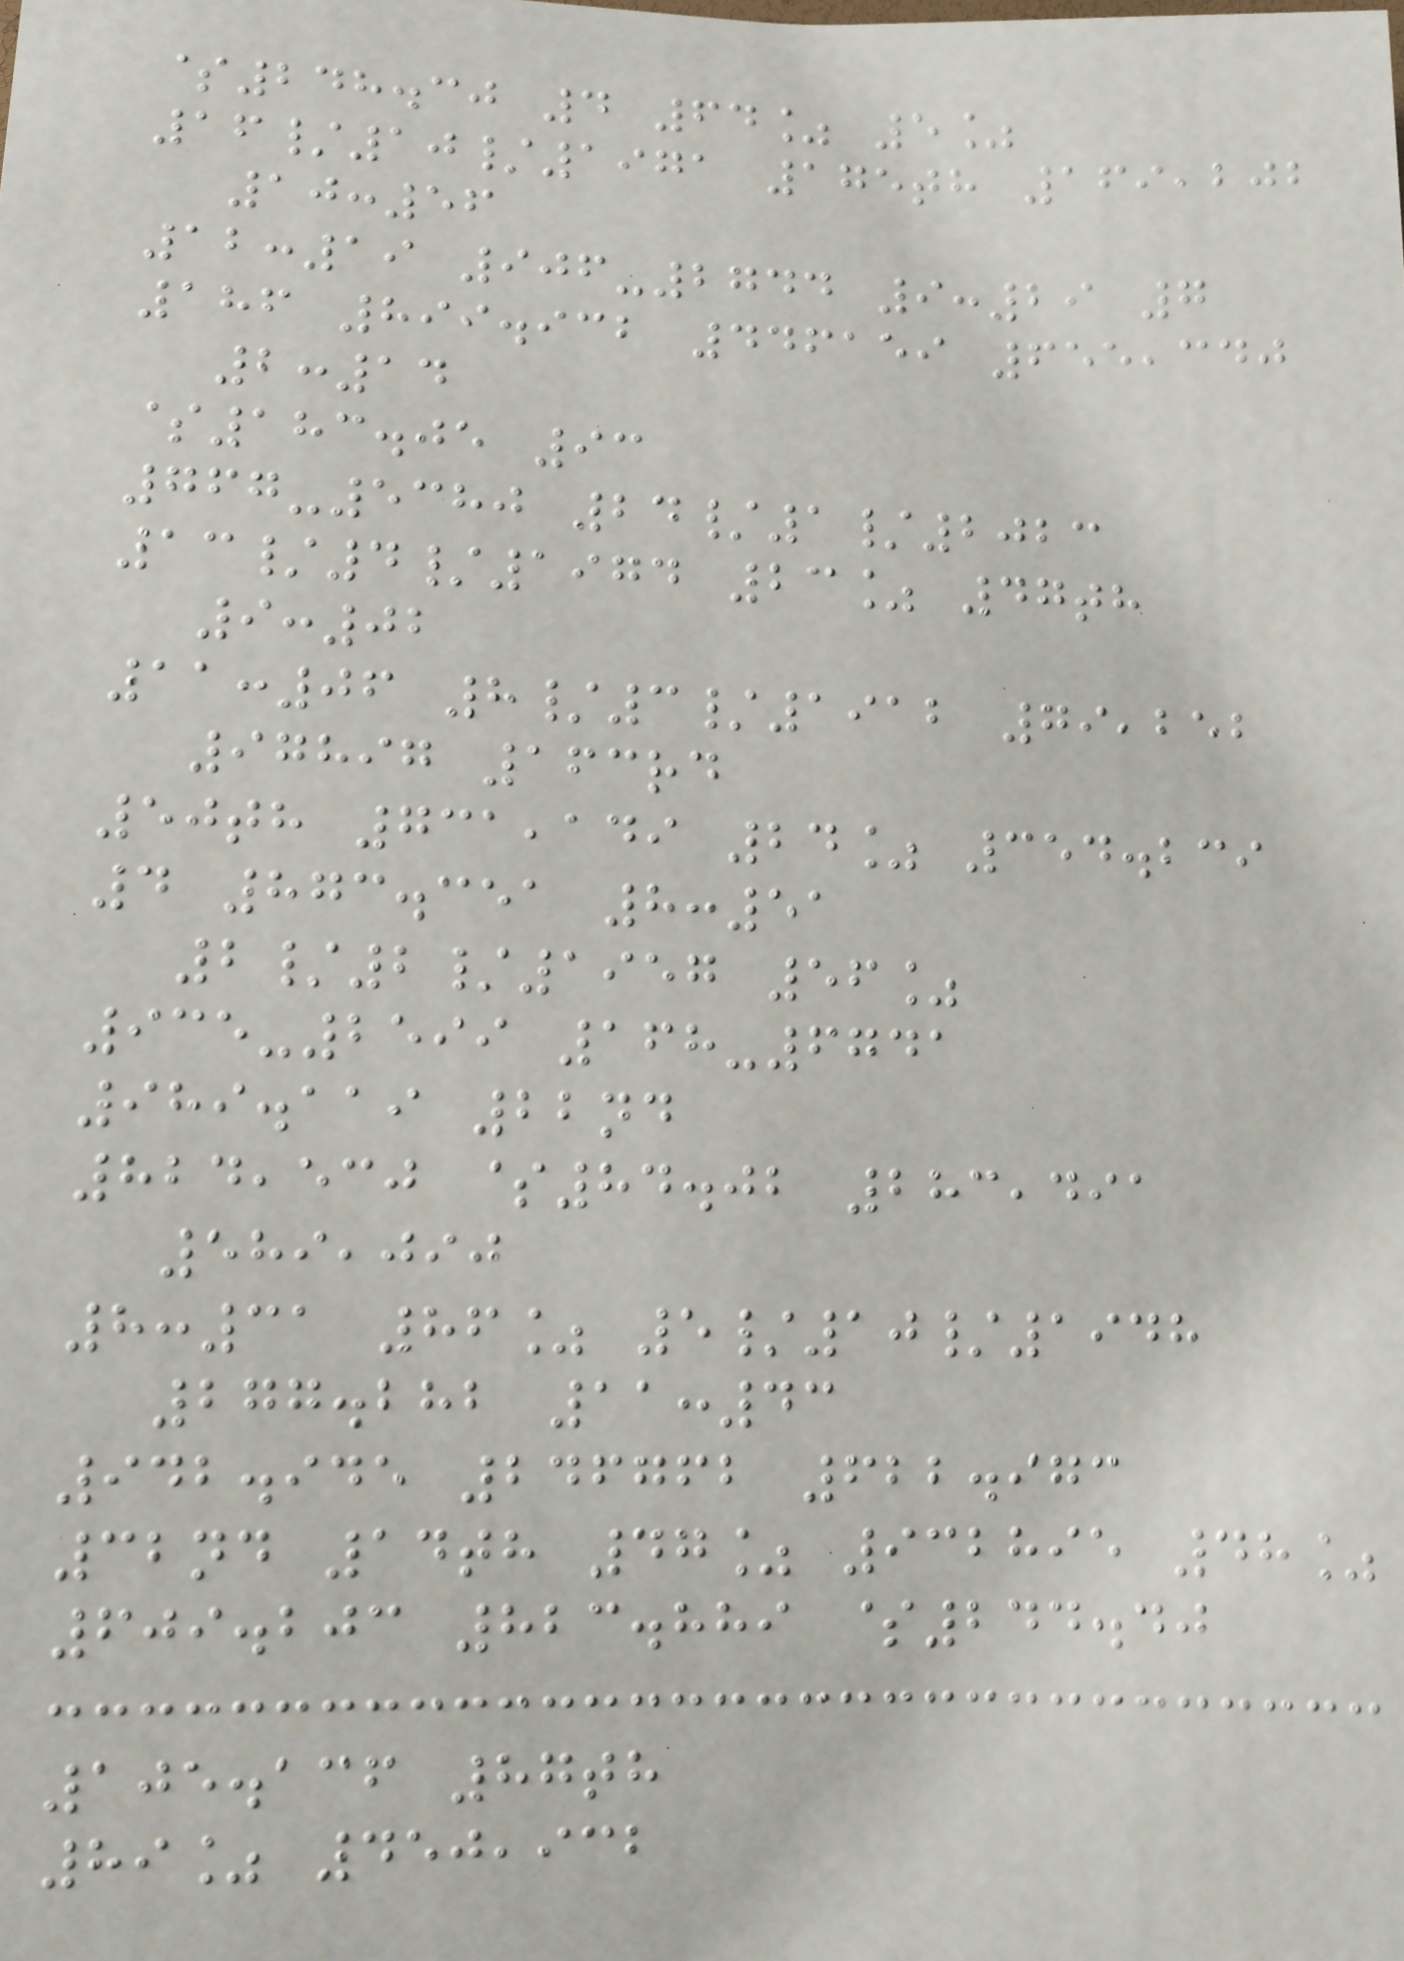$248.30 4 64% 5%
16/10/1971 175th 169,202
10:56
12:19 906-2744 9:29 7
186 899.932 446159 655,340
2:14
$183.05 93
767-5380 24/1/2023
13/4/1974 23% 47th
9:02
11:06 8/3/1912 79,252
97897 163rd
50th 731,149 24% 354.239
4 873.351 8:51
2/2/1957 56%
935-2599 168-6741
989.119 22nd
824,530 $84.02 283,491
589,090
8:31 86% 5/10/1948
277.282 11:43
942.945 246762 622.973
32nd 14th 47% 932895 48%
609.203 823.889 $244.40
105.136 87th
89% 450,932
